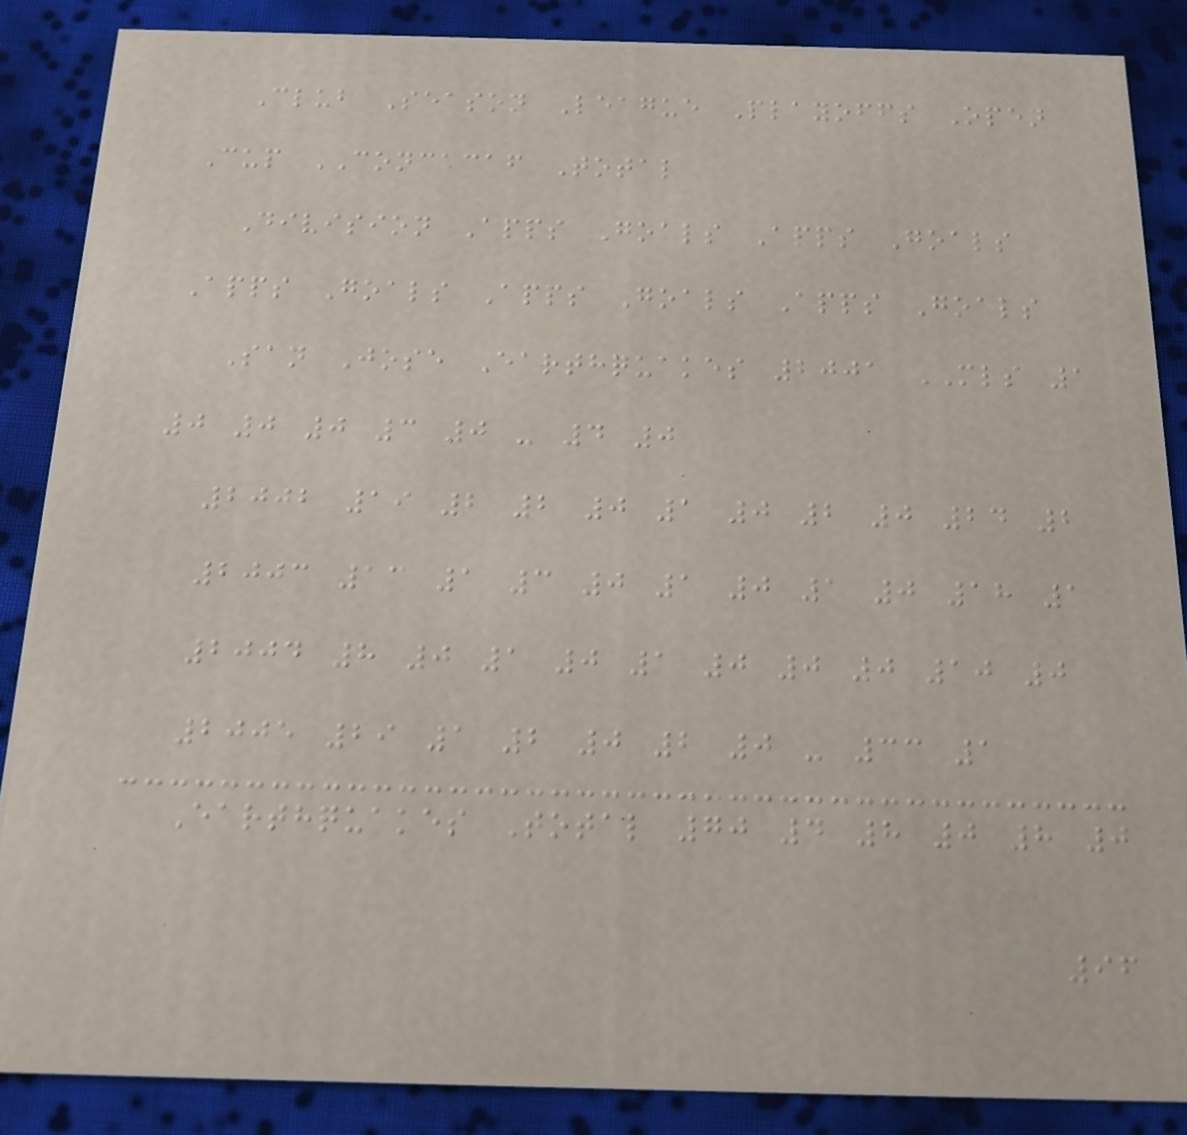Club Season League Playoffs Open
Cup CONCACAF Total
Division Apps Goals Apps Goals
Apps Goals Apps Goals Apps Goals
San Jose Earthquakes 2001 MLS 1
0 0 0 3 0 - 4 0
2002 19 2 2 0 1 0 2 0 24 2
2003 13 1 3 0 1 0 1 0 18 1
2004 8 0 1 0 1 0 0 0 10 0
2005 29 1 2 0 2 0 - 33 1
Earthquakes Total 70 4 8 0 8 0
96
